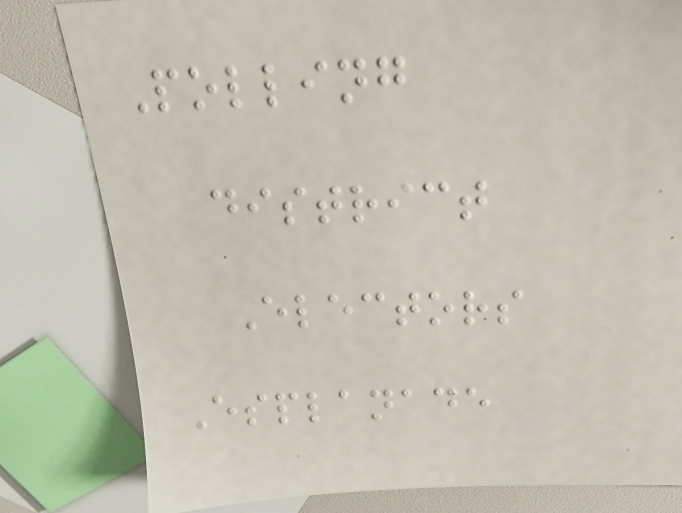Polling
district
Electors
Esplanade
